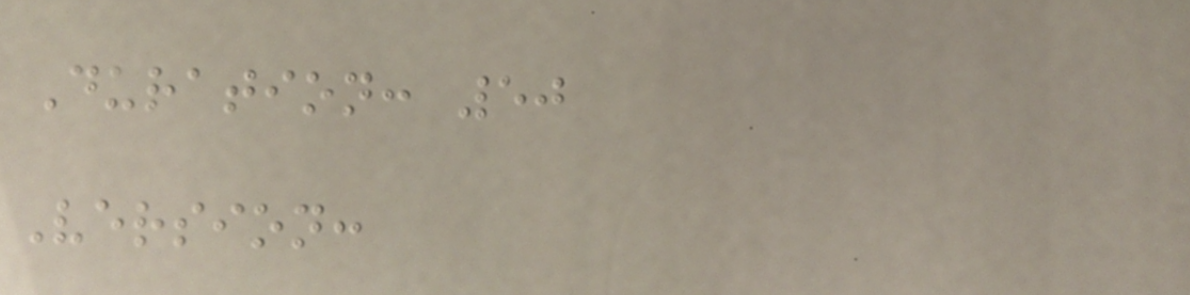Duration: 50
Version:
